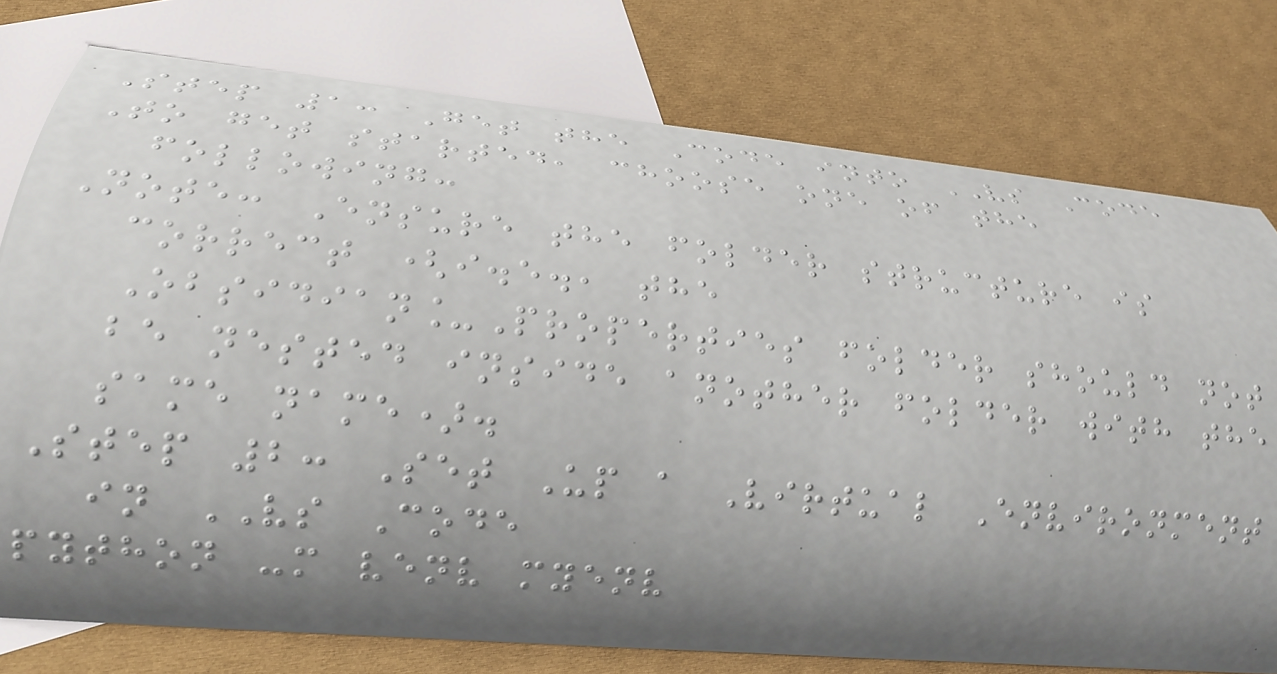Step 1: Get the Code into VS Code
To get started, choose one of the
following:
Note: Ensure the folder structure is
correct (i.e., the
Obsidian_Properties folder should not
be nested inside another folder with the
same name).
Step 2: Set Up a Virtual Environment
in VS Code
python -m venv myenv
